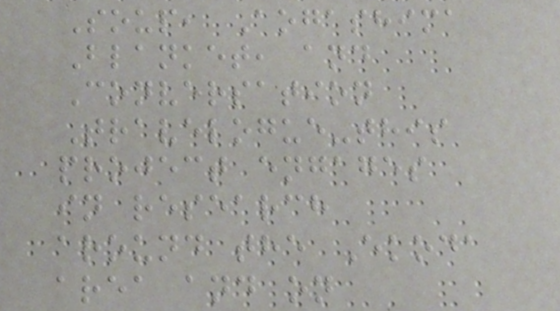Soup, Aogashima
Blanket, and
Conversation
Travelogue-this
project engages
in research
around the Ekoda
area and on
